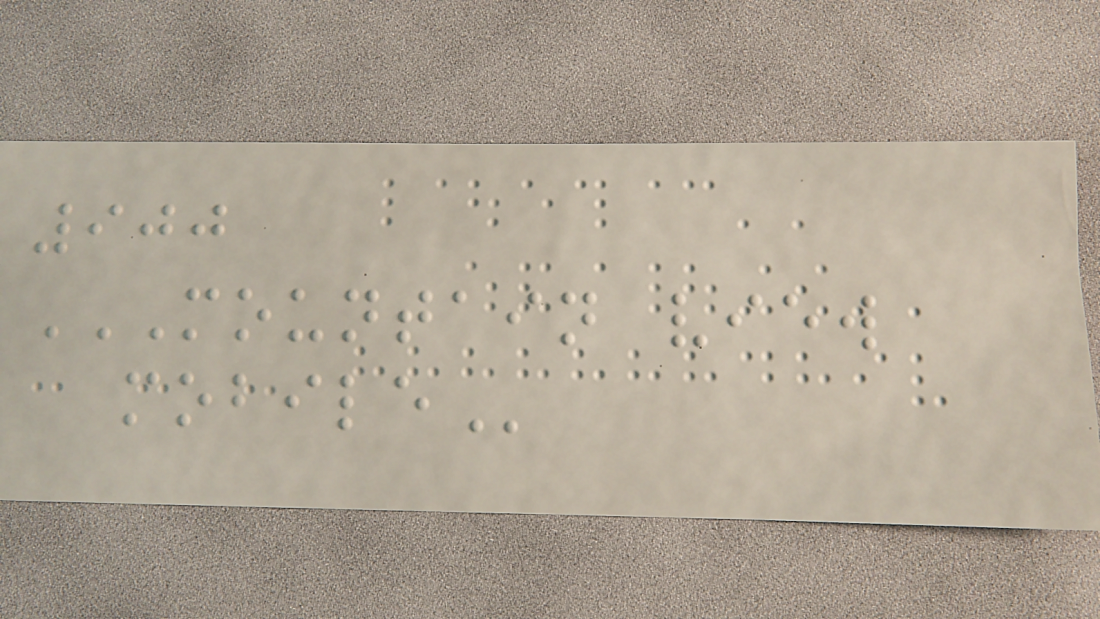900
MOUNTAIN VIEW
MOBILE
